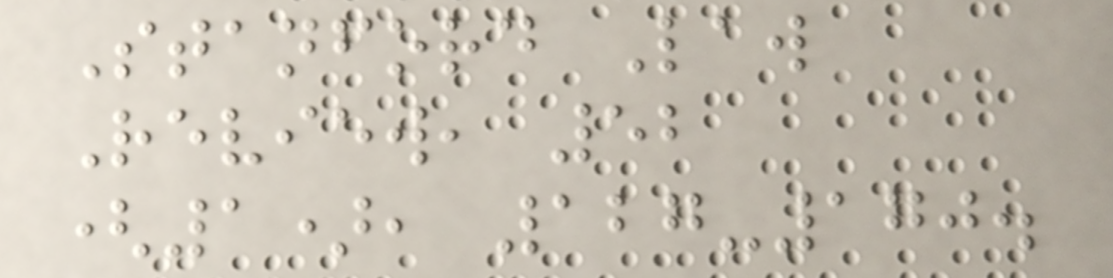Stanford Law
Review, 52
(1), 127-170.
